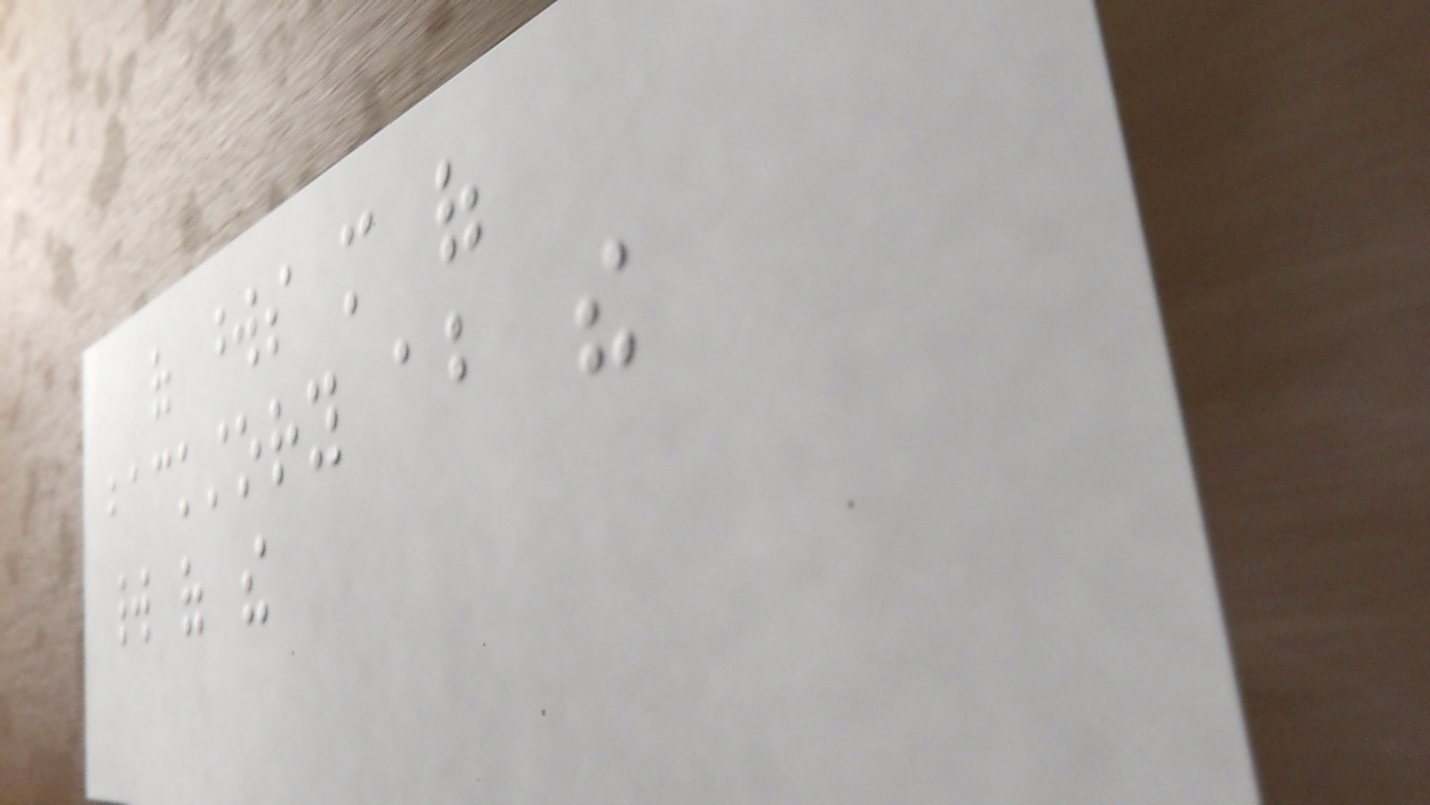of words more of
backstory about the
world of the
